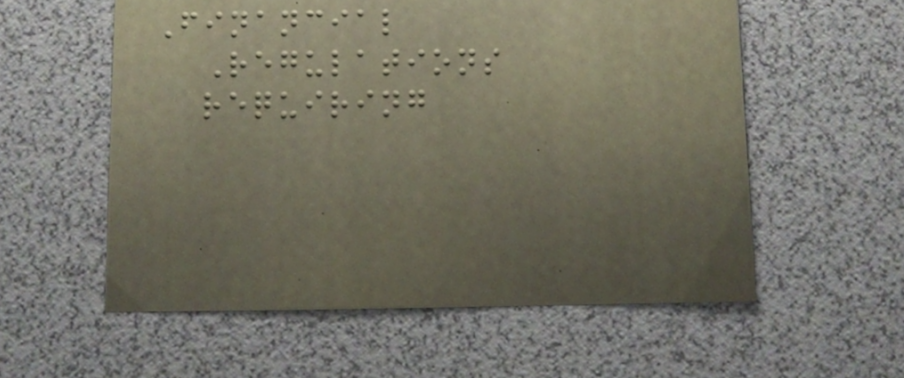Financial
Regulations
requiring
